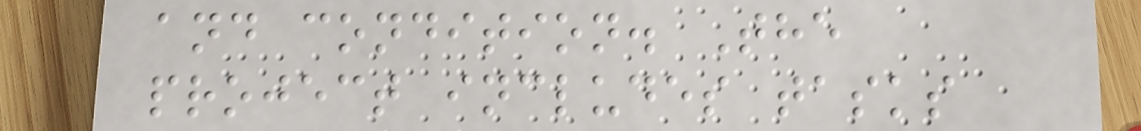and condition. The
project includes tasks
